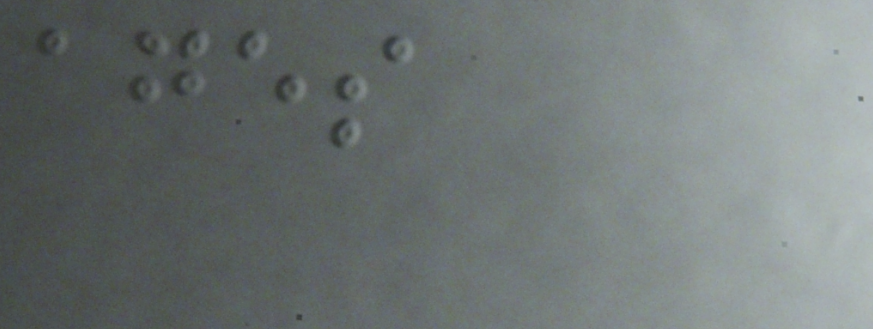ages
